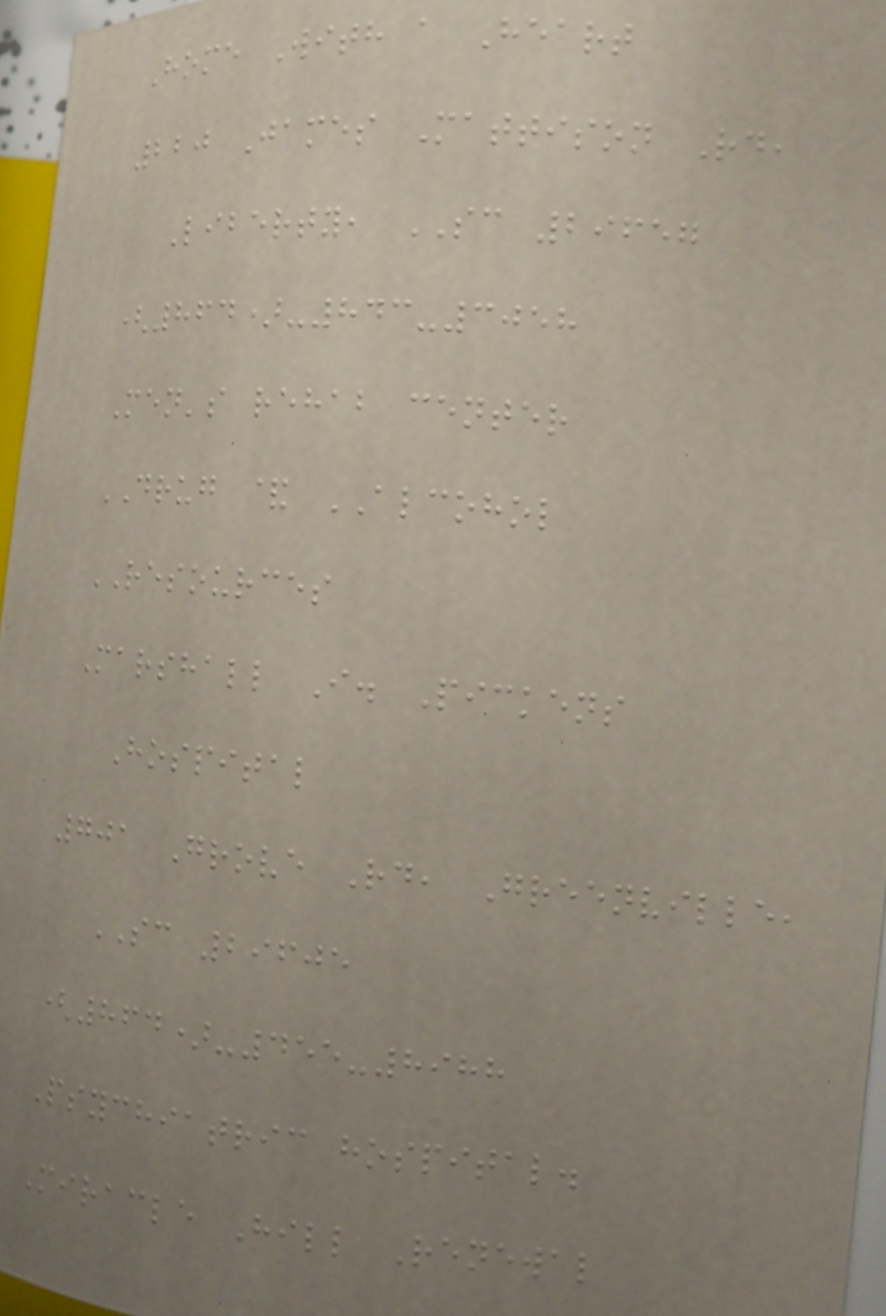Home With a Heart
220 James Mattison Rd,
Liberty, SC 29657
(864)-843-3058
Men's rehab center
DRUG & ALCOHOL
RESOURCES
Marshall I. Pickens
Hospital
701 Grove Rd, Greenville,
SC 29605
(864)-455-8988
Psychiatric hospital.
Miracle Hill Renewal
